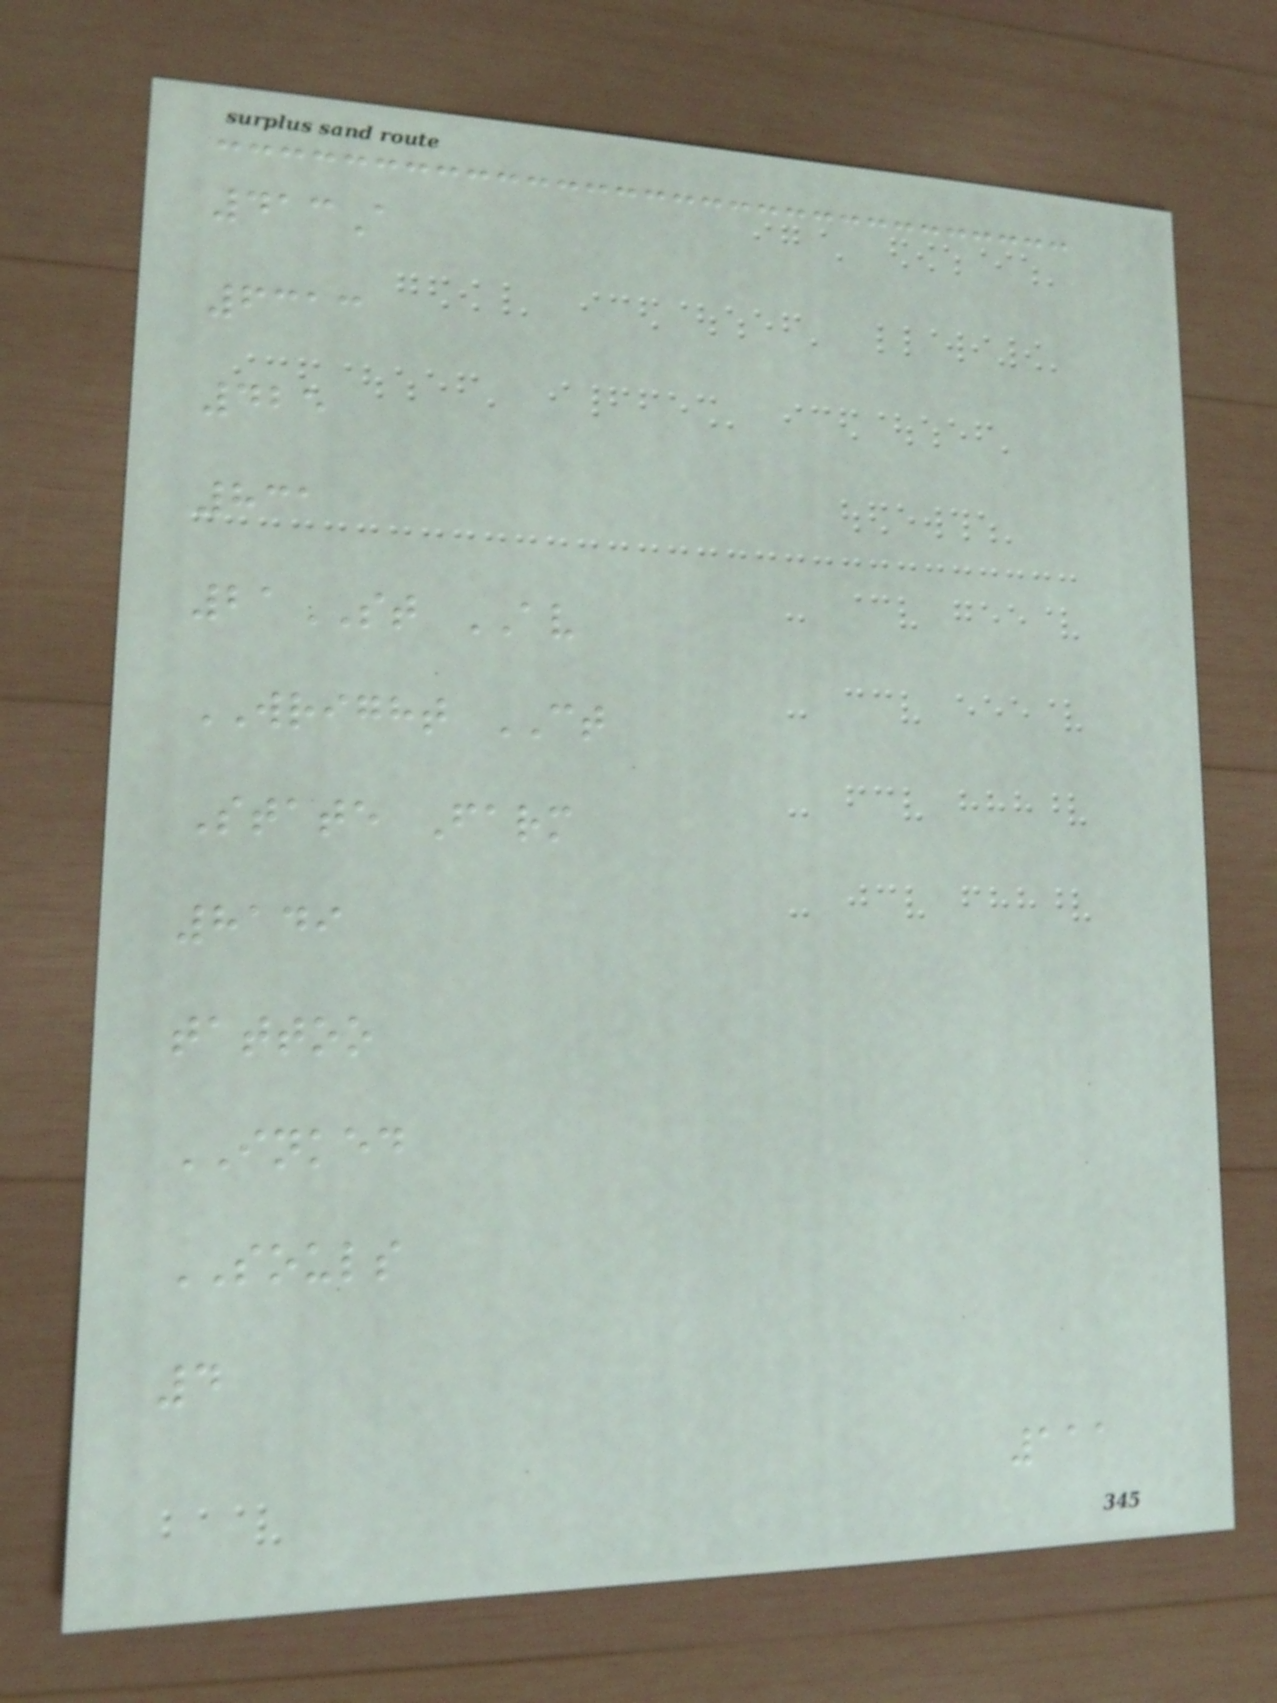413A
6313
425
831
21ST AV
WRIGHT CT
State Farm
8149
tattoo
INKED
SOULS
4
111
